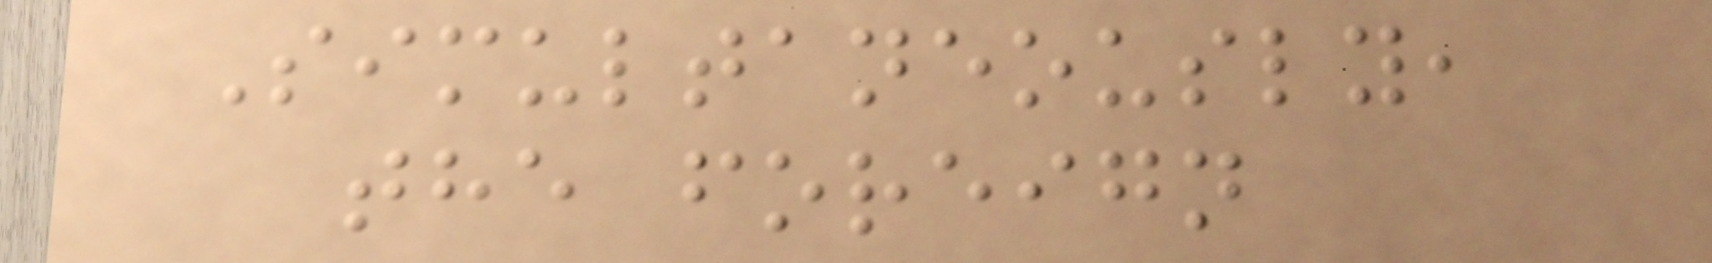Simultaneously,
the foreign
